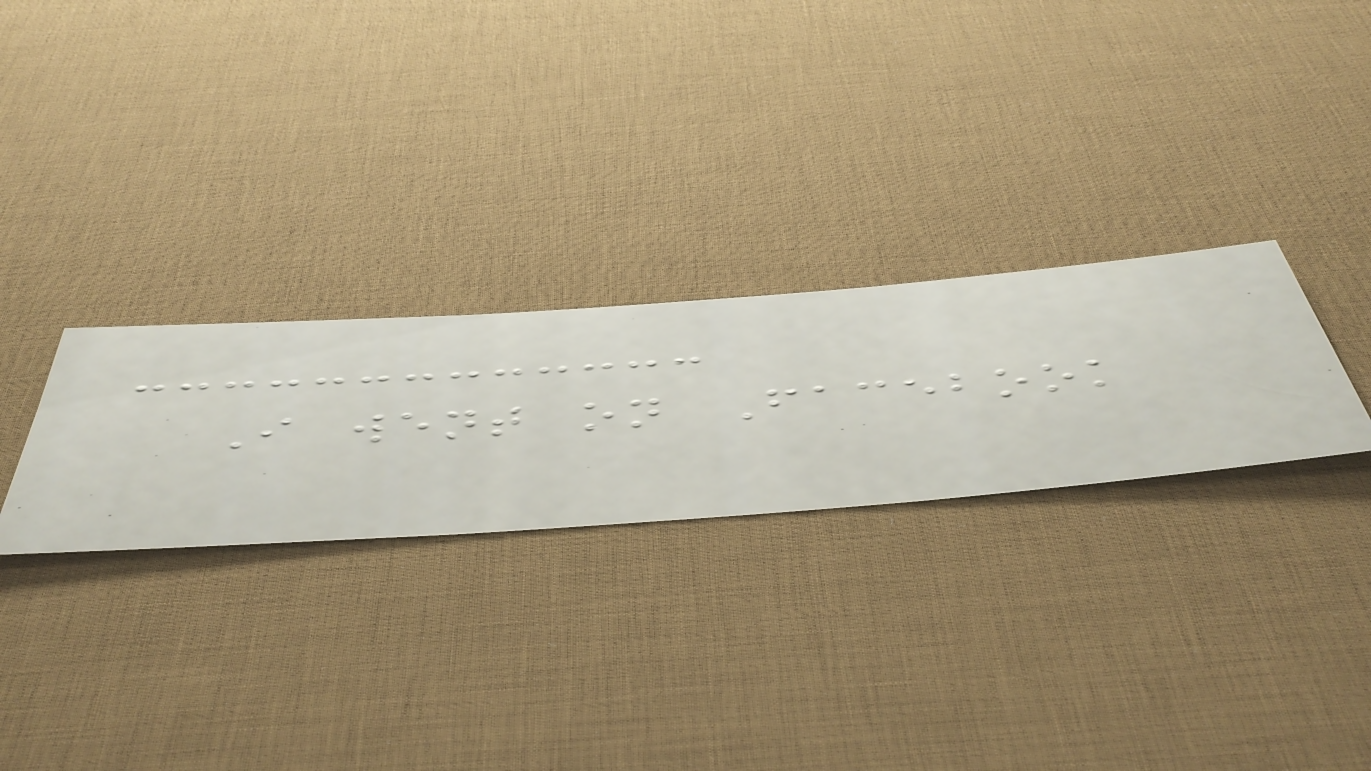I went on Facebook
